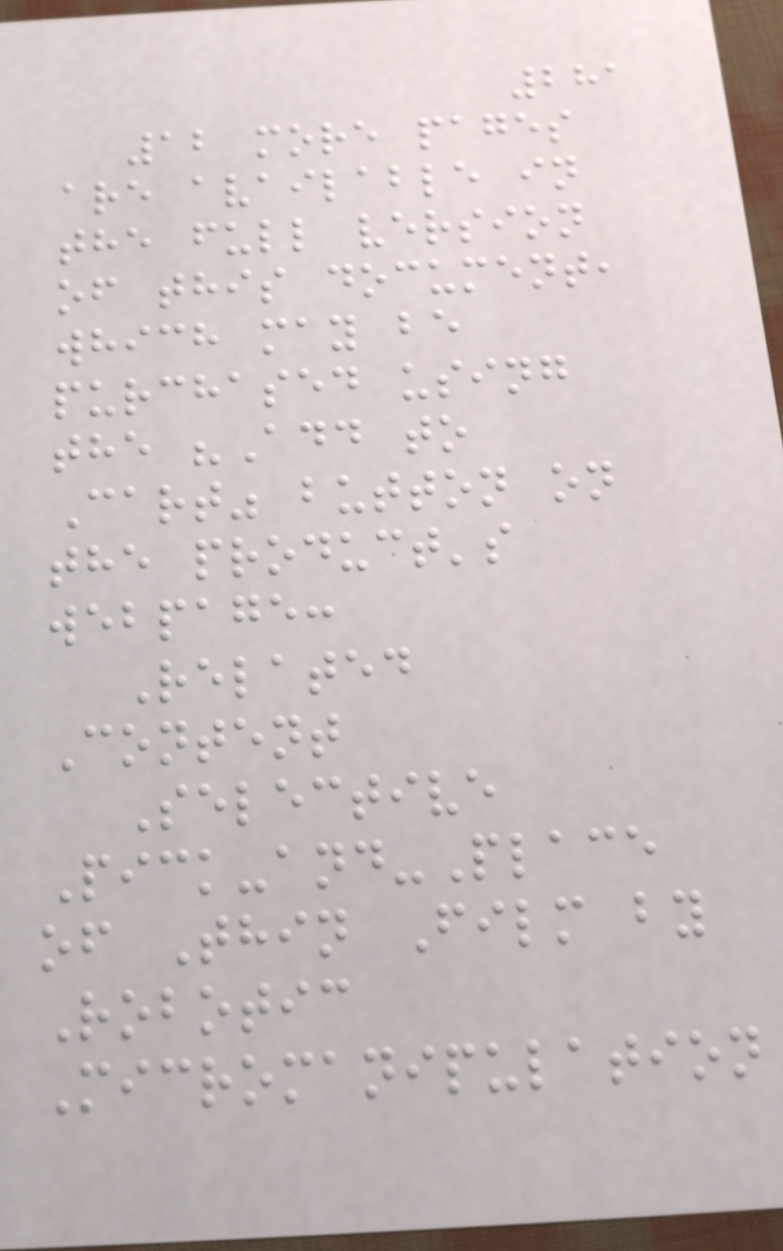281
12 more pages
are available in
the full version
of this document,
which may be
purchased using
the "Add to
Cart" button on
the product's
webpage:
Related
Content
Selective
Pick-and-Place
of Thin Film by
Robotic
Micromanipulation
